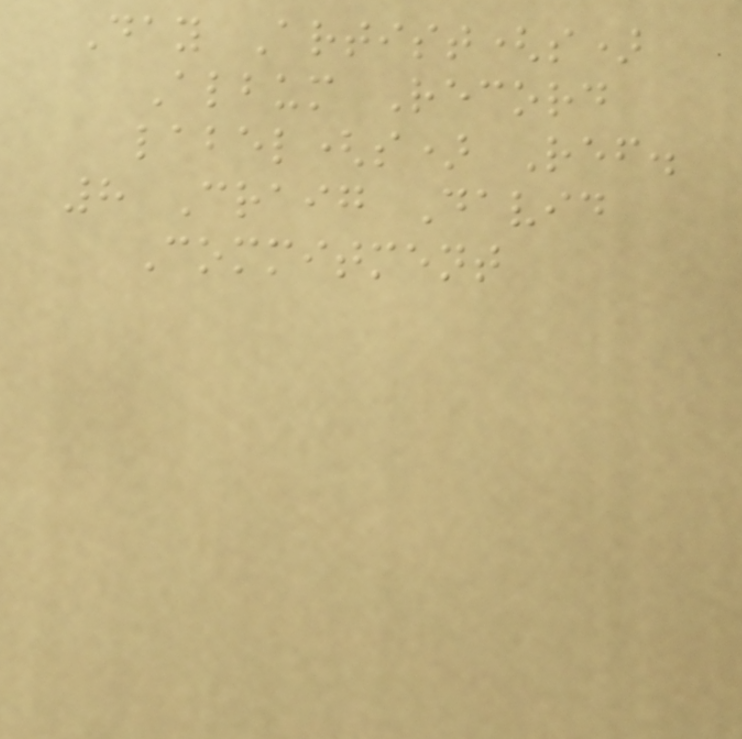Day Artist(s)
Album Record
label(s) Ref.
8 Craig David
Commitment
